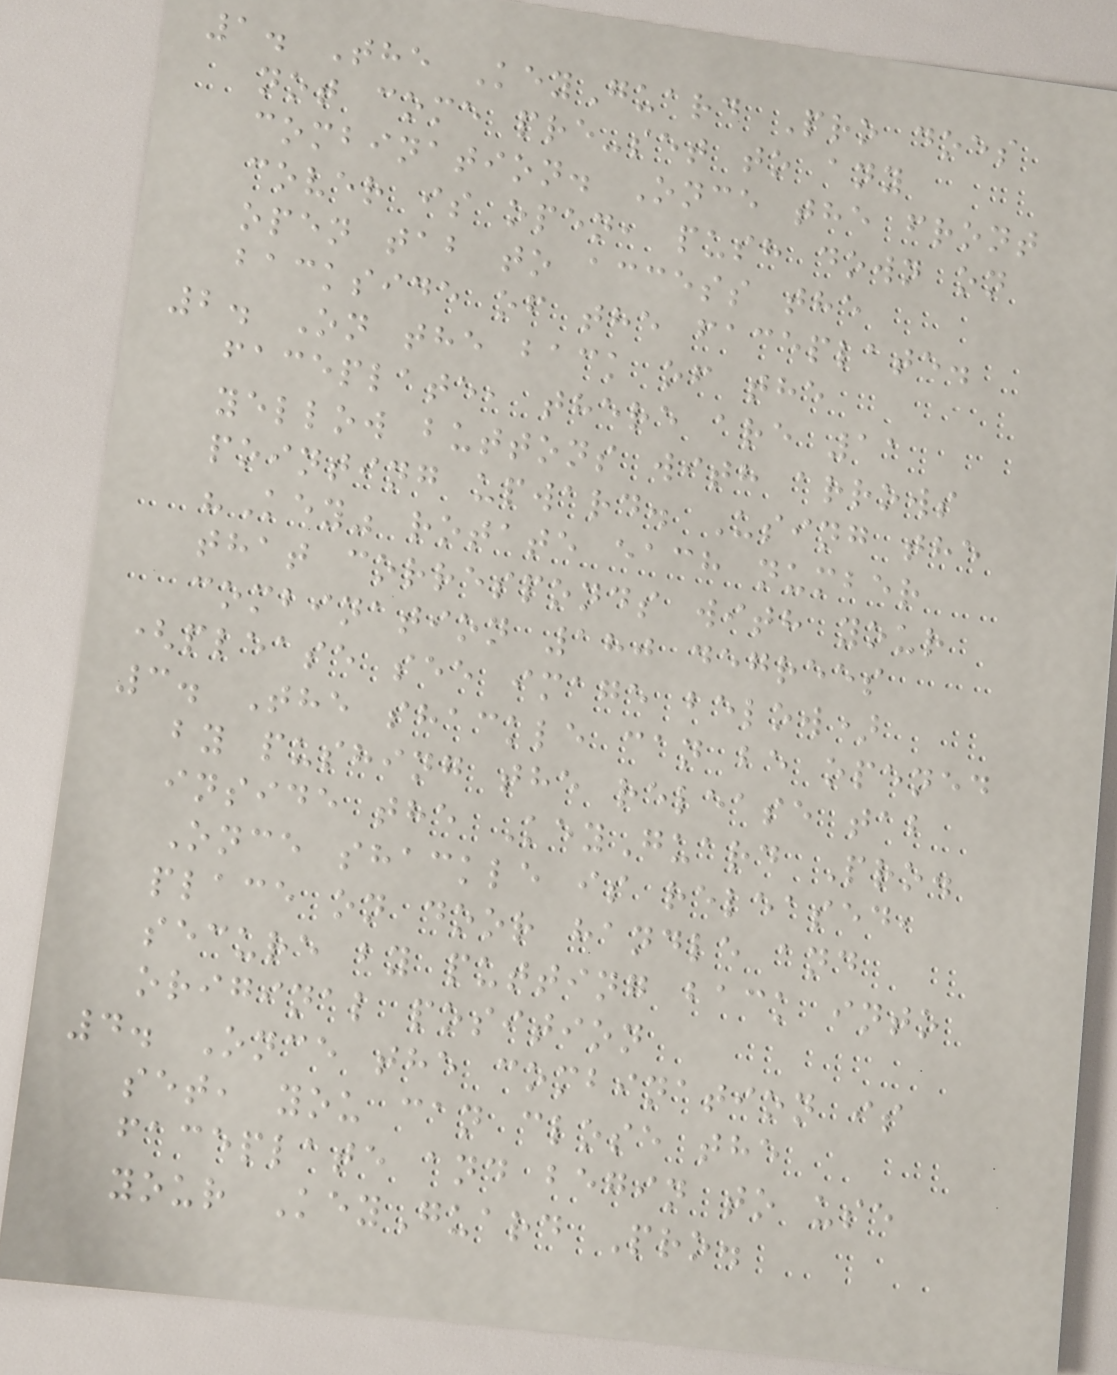1. The KeyGuard Pro does
not come pre-set to any
combination. Once the front
cover is open, push down on
open tab to access the
backside of the faceplate.
2. On the back of the
faceplate, there are 11
yellow buttons with arrows
pointing upward. Using the
"Key" rotate each number
that corresponds with your
combination 180 degrees
(please see image below)
3. The shackle can be opened
by pushing the release tab
inside the KeyGuard Pro.
Once shackle is released,
place on door handle and
secure by putting back into
original position
4. Once the combination is
set, you can close the
faceplate and begin to use
your KeyGuard Pro.
